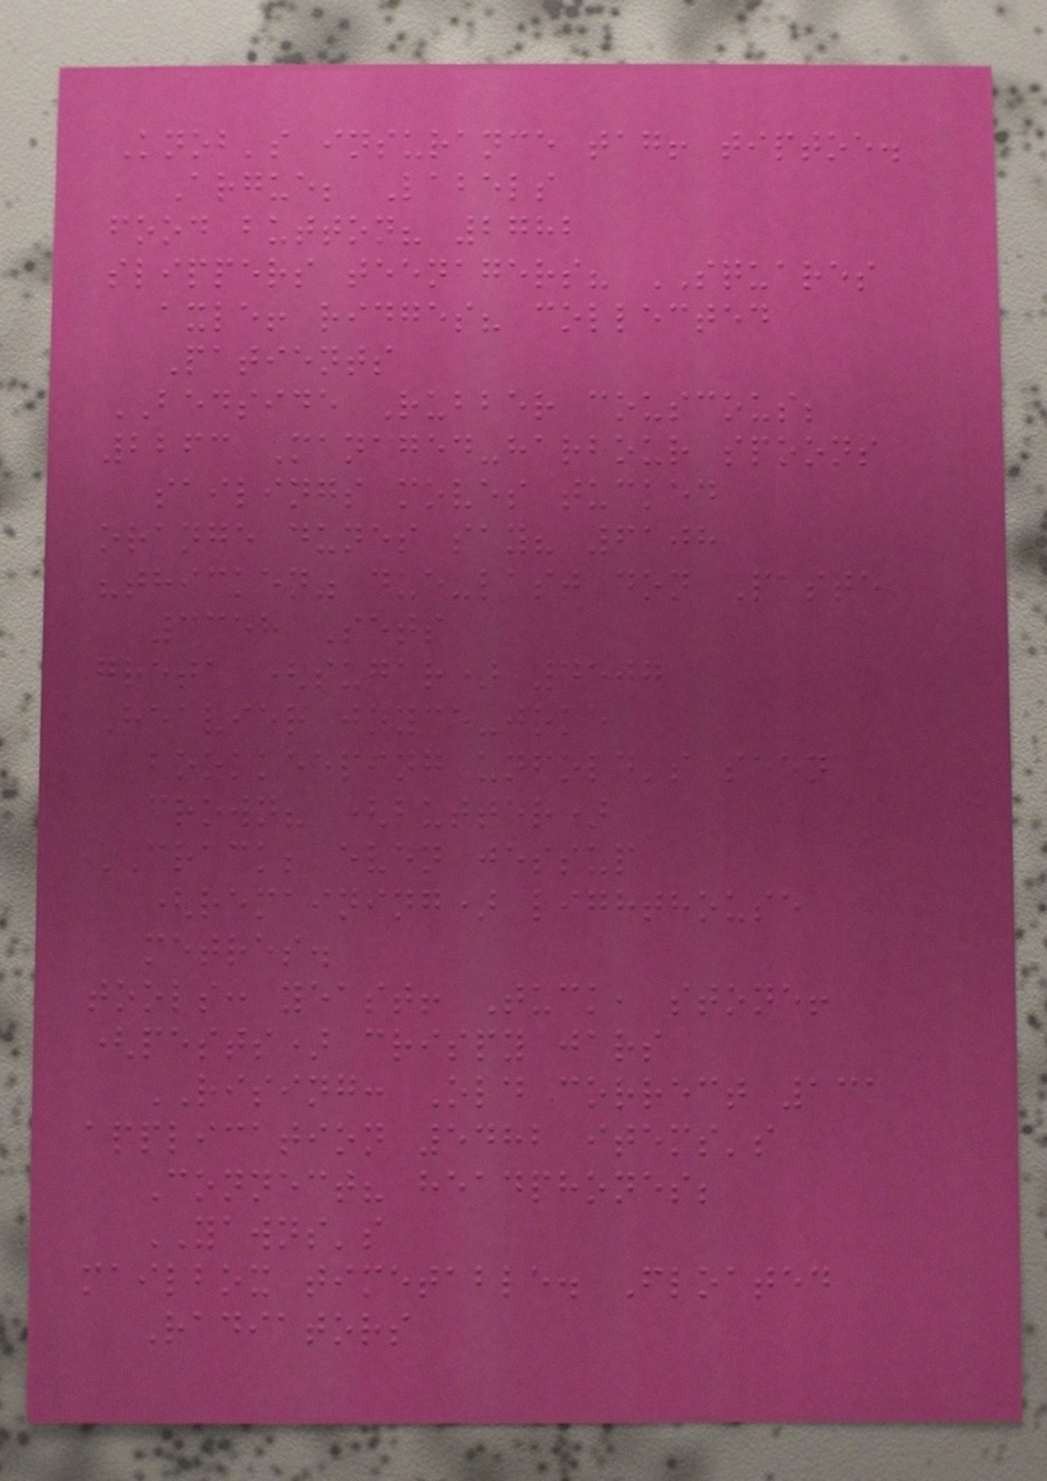Knob's insurance tag! tiptoe.
Argue; Labels
food button? 2782
slippers teenagers? SQUARES
axle! ridges? collected
Patients
BEDSIDE Rubber couscous;
2263 Managed-harbour spoons
sailings moves tucked
orange dunes say? 6108
"thicken" due-last don Paste
3358 Sets
greta (sugar) 4507
Heavier joyce-joke
bookkeeping unfold's seen
crown? (butter)
CRACK; even jessup
(remaining) lighthouse
metres.
tools: yeast! Tuck, stone!
(pests) crispy jars
RISING: Old correct 131
application 5482 items's
Connect? headphones;
YAWNS's
mailbox timetable. Floated
Radiators
